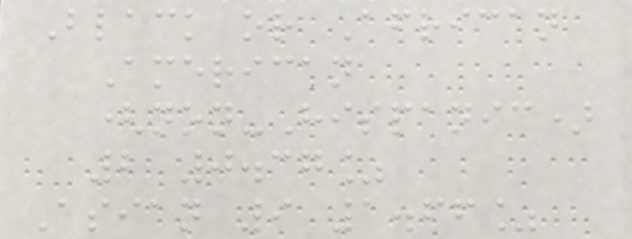Black or African
American
(non-Hispanic)
2 0.37%
Asian 9 1.66%
